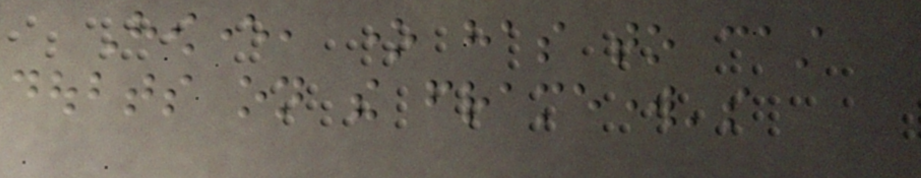However, one has to cast
doubts on the framework's
